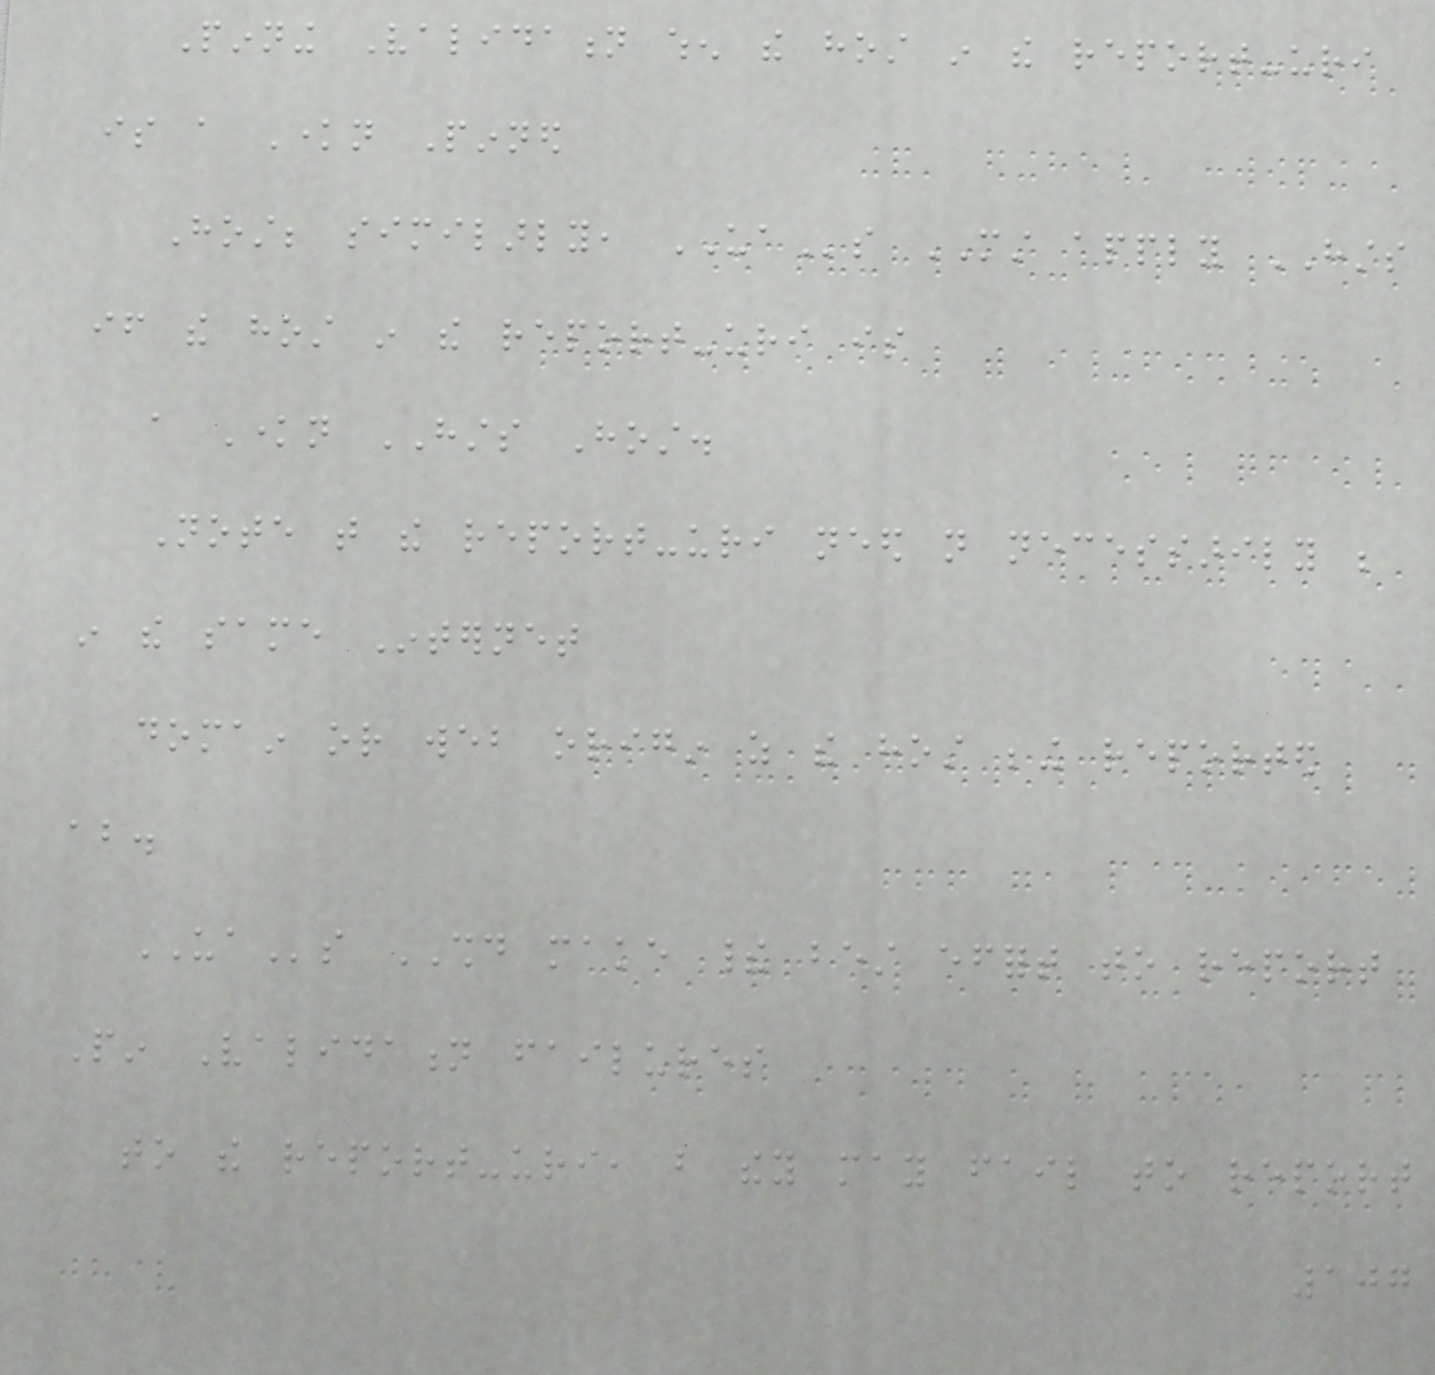Pinning Validation when the host in the report-uri
is a Known Pinned
Host; similarly, UAs MUST apply HSTS
if the host in the report-uri is
a Known HSTS Host.
Note that the report-uri need not necessarily be
in the same Internet
domain or web origin as the host being reported
about.
UAs SHOULD make their best effort to report
Pin Validation failures
to the report-uri, but they may fail to report
107
